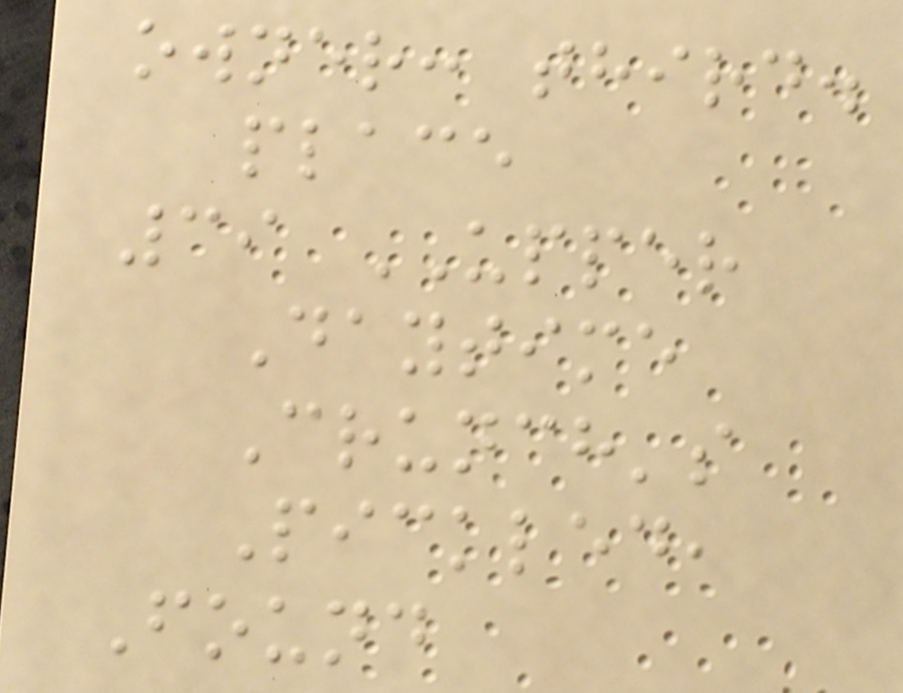owner: third.
place
39 UPPER
Daytime
Crunch's
Pickled,
Found
